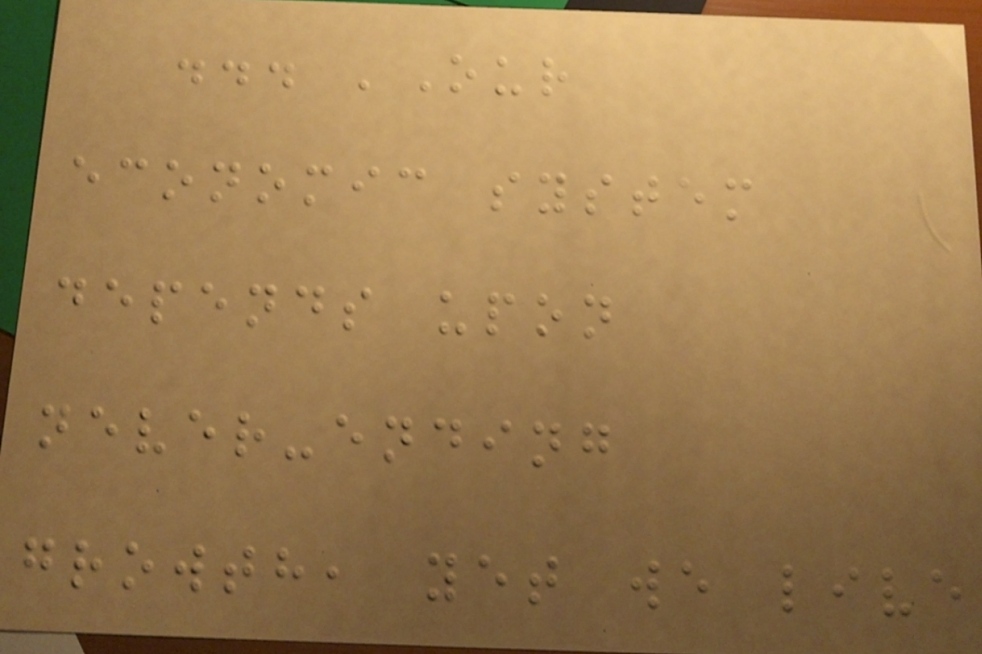... 'Our
economic system
depends upon
never-ending
growth, yet we live
